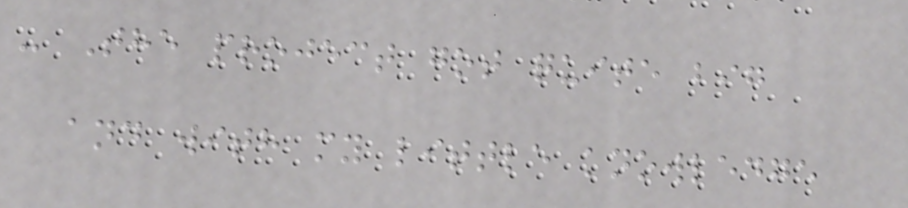- The project got quite big
and with my little knowledge
